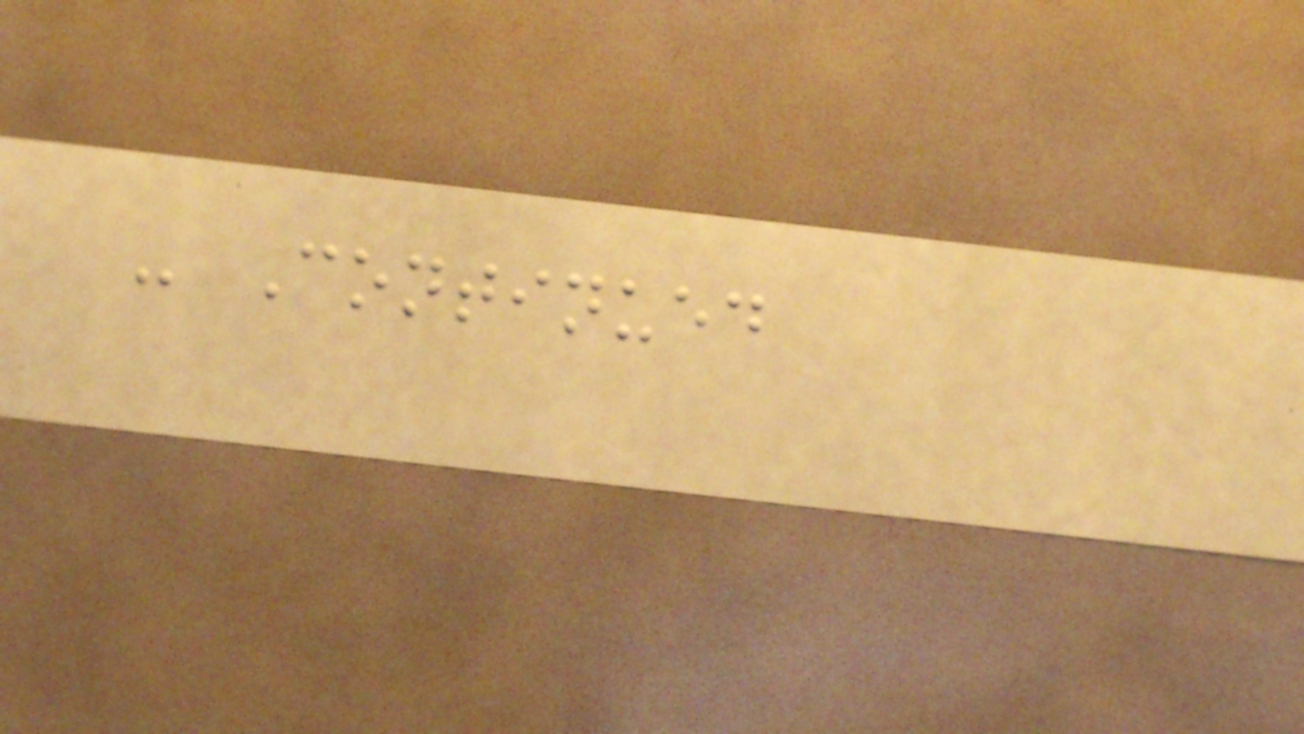- Continued
